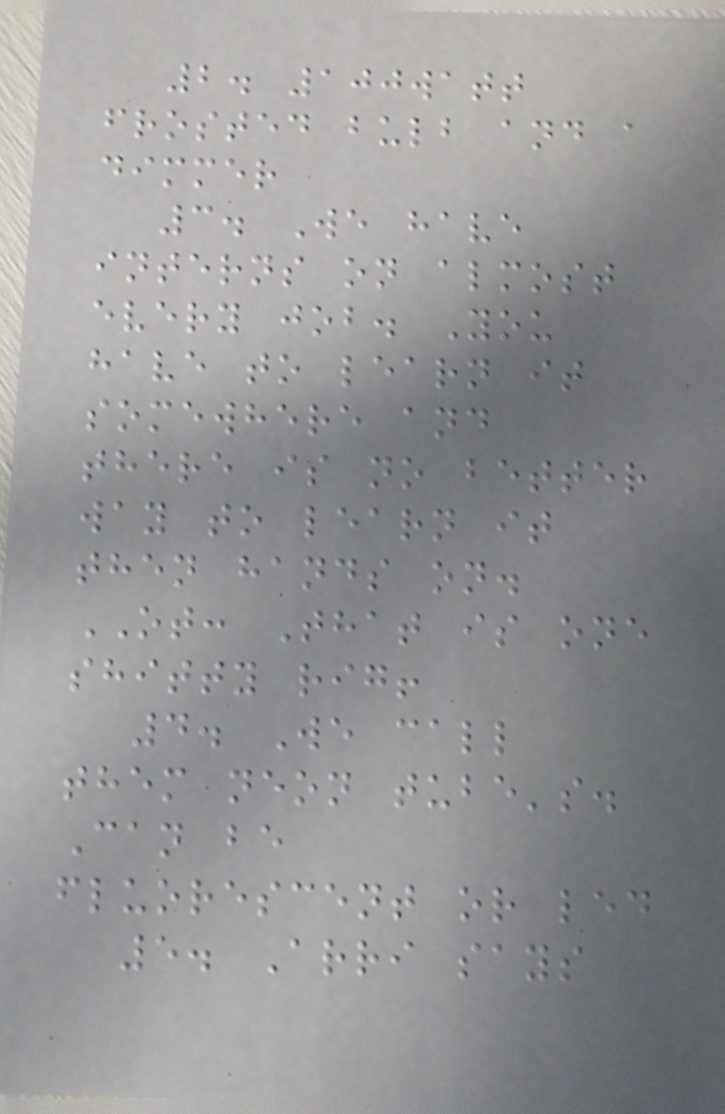2. 100watt
frosted bulb and a
dimmer
3. We have
interns on almost
every job. You
have to learn it
somewhere and
there is no better
way to learn it
then hands on.
OT: That is one
shitty rig!
4. We call
them neon tube's.
Can be
fluorescent or led
5. Arri says
